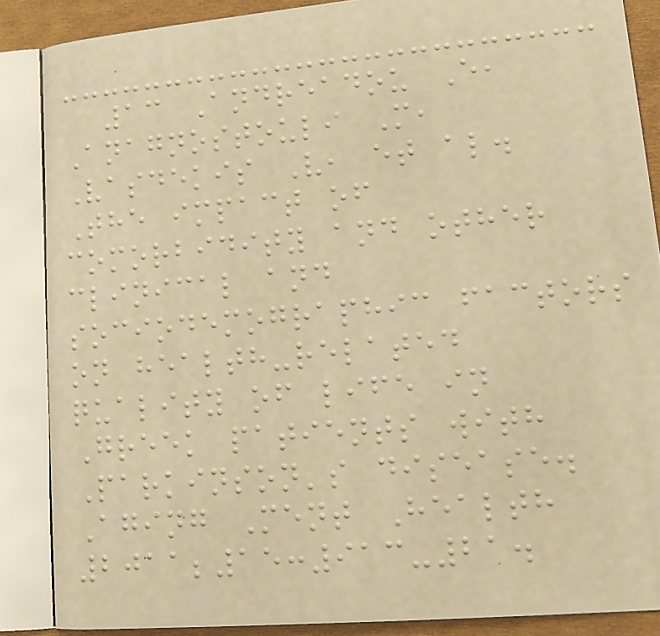13 Andreadou E,
Anagnostouli M,
Vasdekis V, et al.
The impact of
comorbidity and other
clinical and
sociodemographic factors
on health-related
quality of life in
Greek patients with
Parkinson's disease.
Aging Ment Health
2011;15:913-21.
